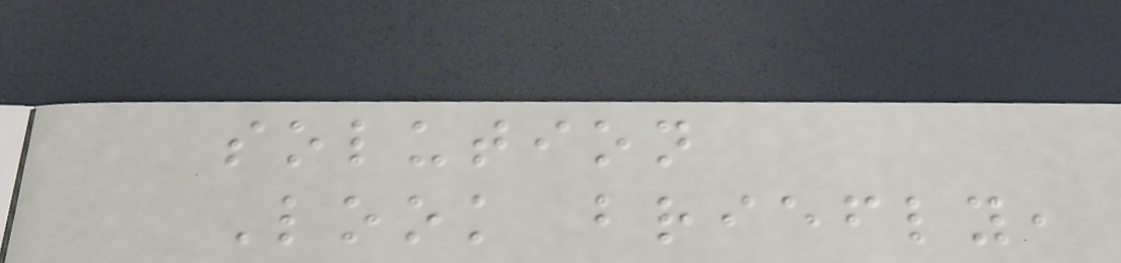solution
Look briefly,
